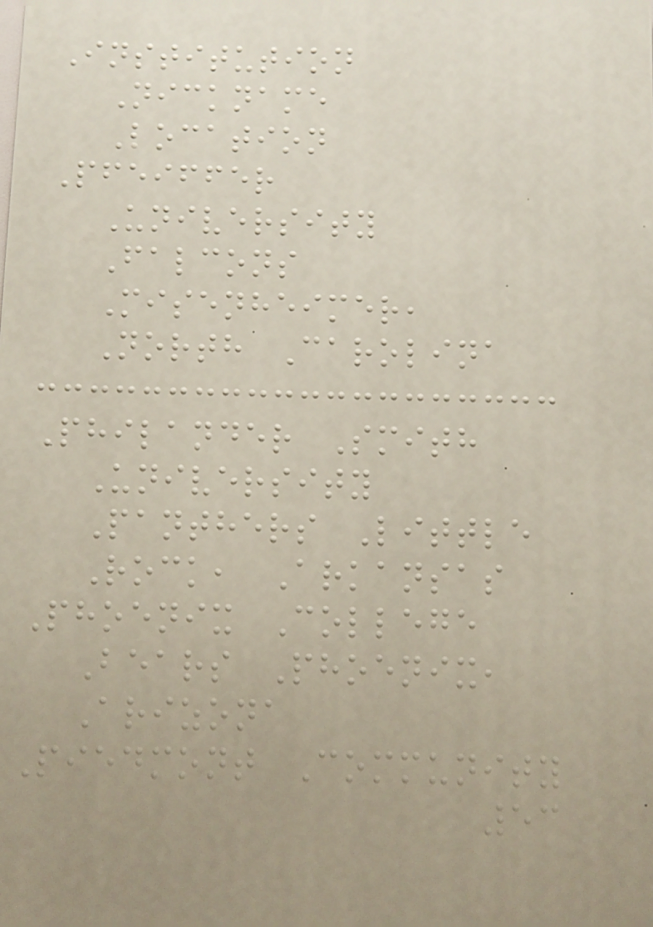Institution
Nickname
Location
Pfeiffer
University
Falcons
Misenheimer,
North Carolina
Philander Smith
University
Panthers Little
Rock, Arkansas
Phoenix College
Bears Phoenix,
Arizona
Piedmont Community
53
